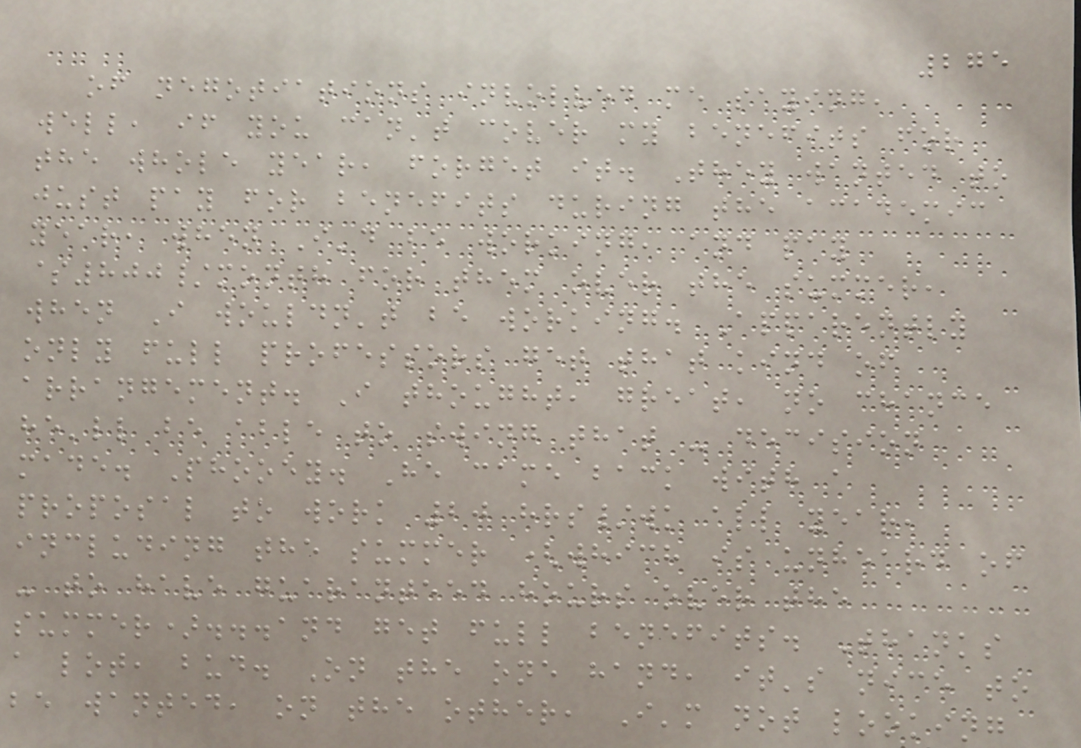275
of negotiations involved me saying,
well, if you can't cover my benefits for
the whole year, forget it. They wanted to
just pay for benefits during the academic
year, when I'd be working, and pay
$800/month for them over the summer,
when I wouldn't be working. Apparently
only full professors get that kind of
arrangement. I thought, great, no chance
he'll be able to swing that - decision
made. Phooey. He came back with a
proposal to work 20 hrs/wk all year,
including the summer (which is unheard of
- to have guaranteed hours over the
summer)...and get full benefits. Thanks
a lot, bud. On the one hand, it's nice to
be wanted, on the other, I'm not looking
